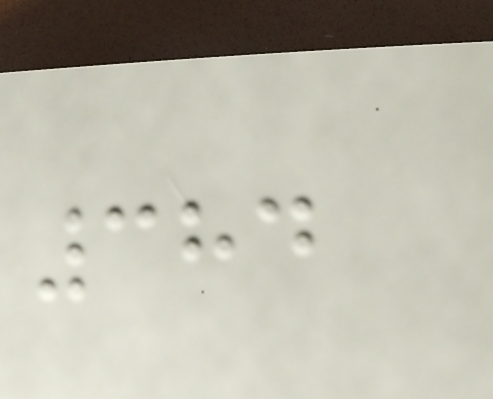384
